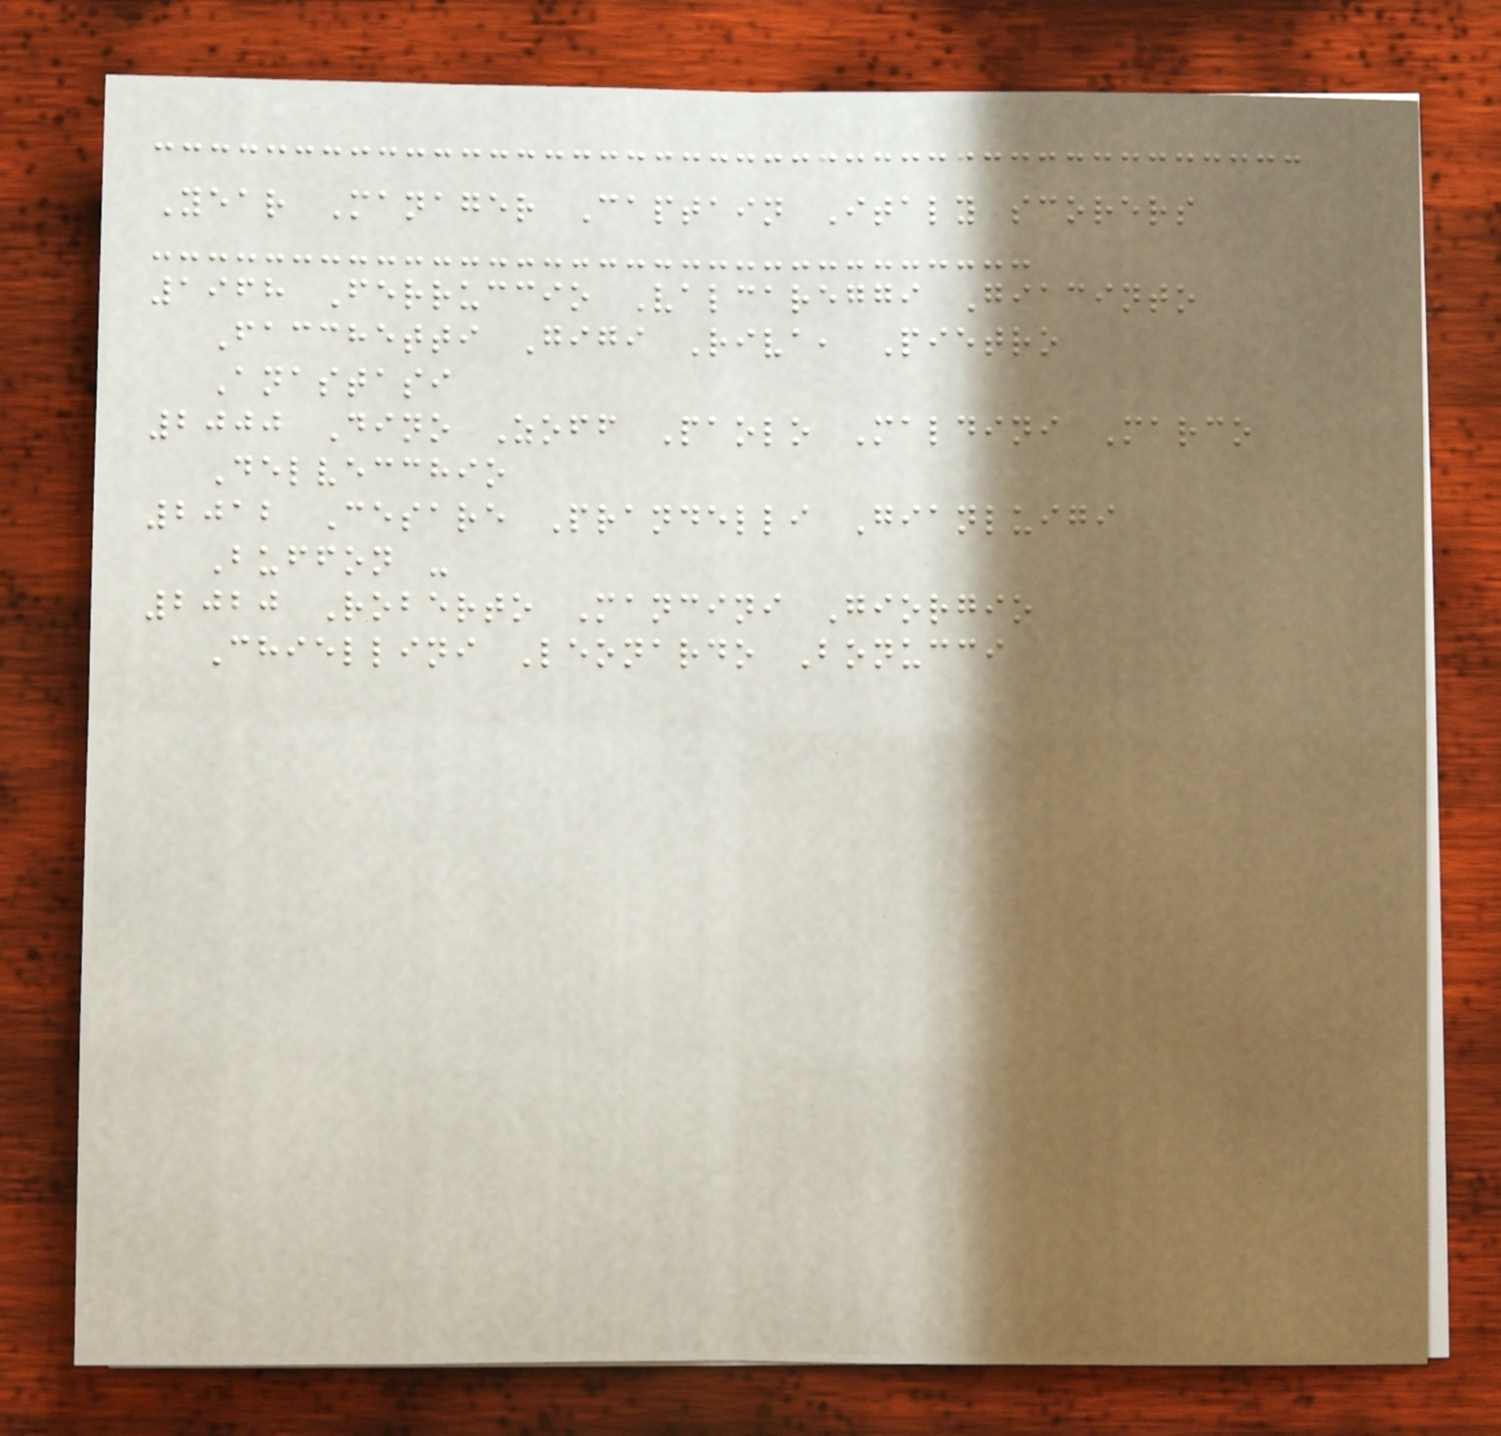Year Manager Captain Italy scorers
1968 Ferruccio Valcareggi Giacinto
Facchetti Gigi Riva, Pietro
Anastasi
2000 Dino Zoff Paolo Maldini Marco
Delvecchio
2012 Cesare Prandelli Gianluigi
Buffon -
2020 Roberto Mancini Giorgio
Chiellini Leonardo Bonucci
